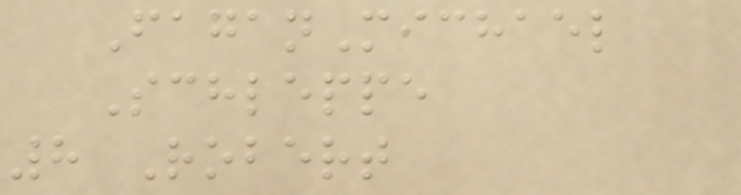FaganMichael
Schleppe
8 Robert
